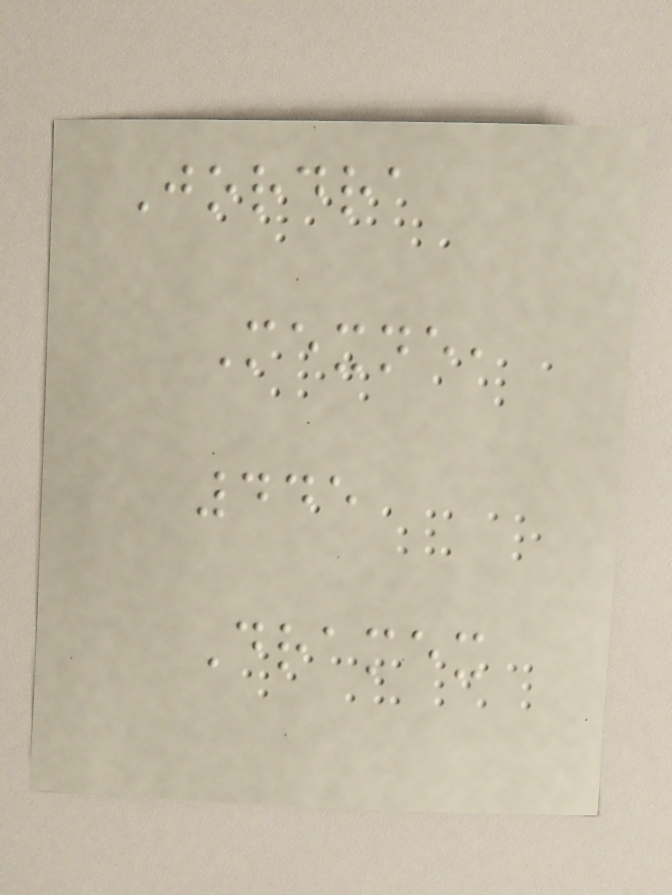Jordra
Mexne,
445
Dramex
